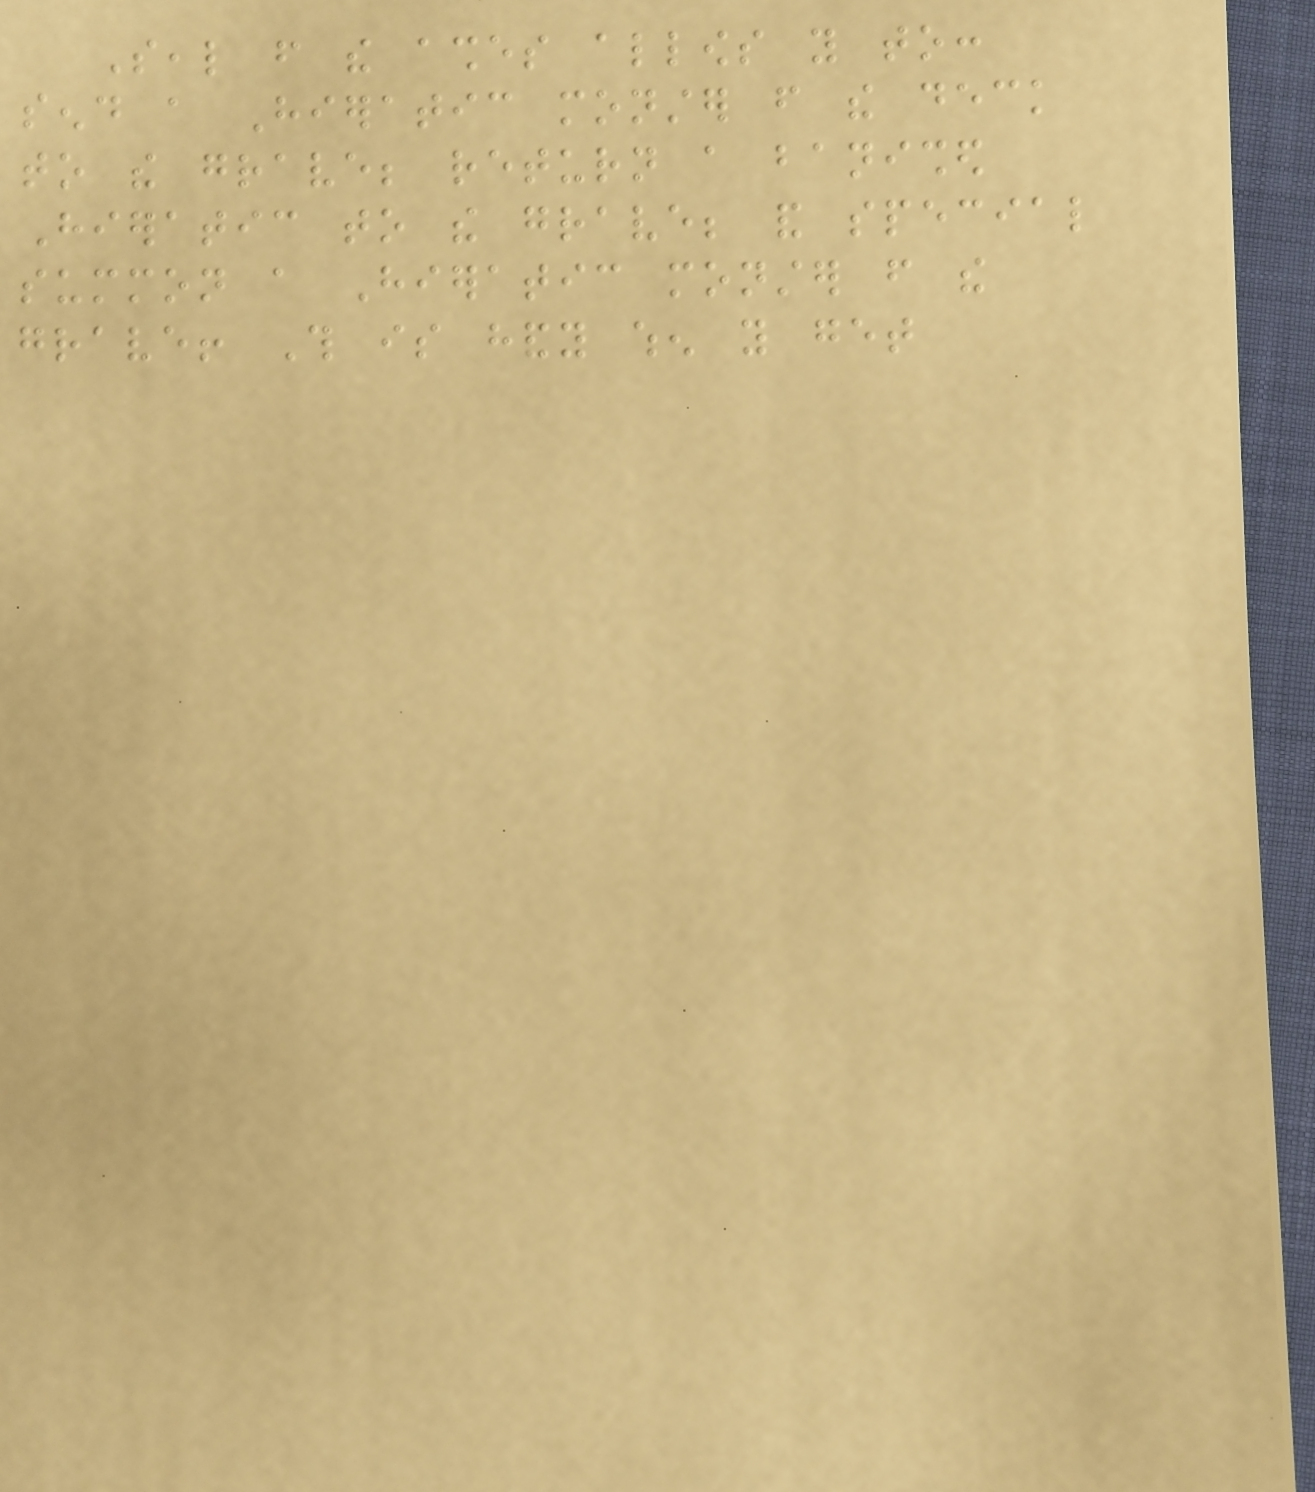Seal from the ashes allows you to:
send a Hieratic monster from the deck
to the grave; return a banished
Hieratic to the grave; and special
summon a Hieratic monster from the
grave! This is handy when you get
